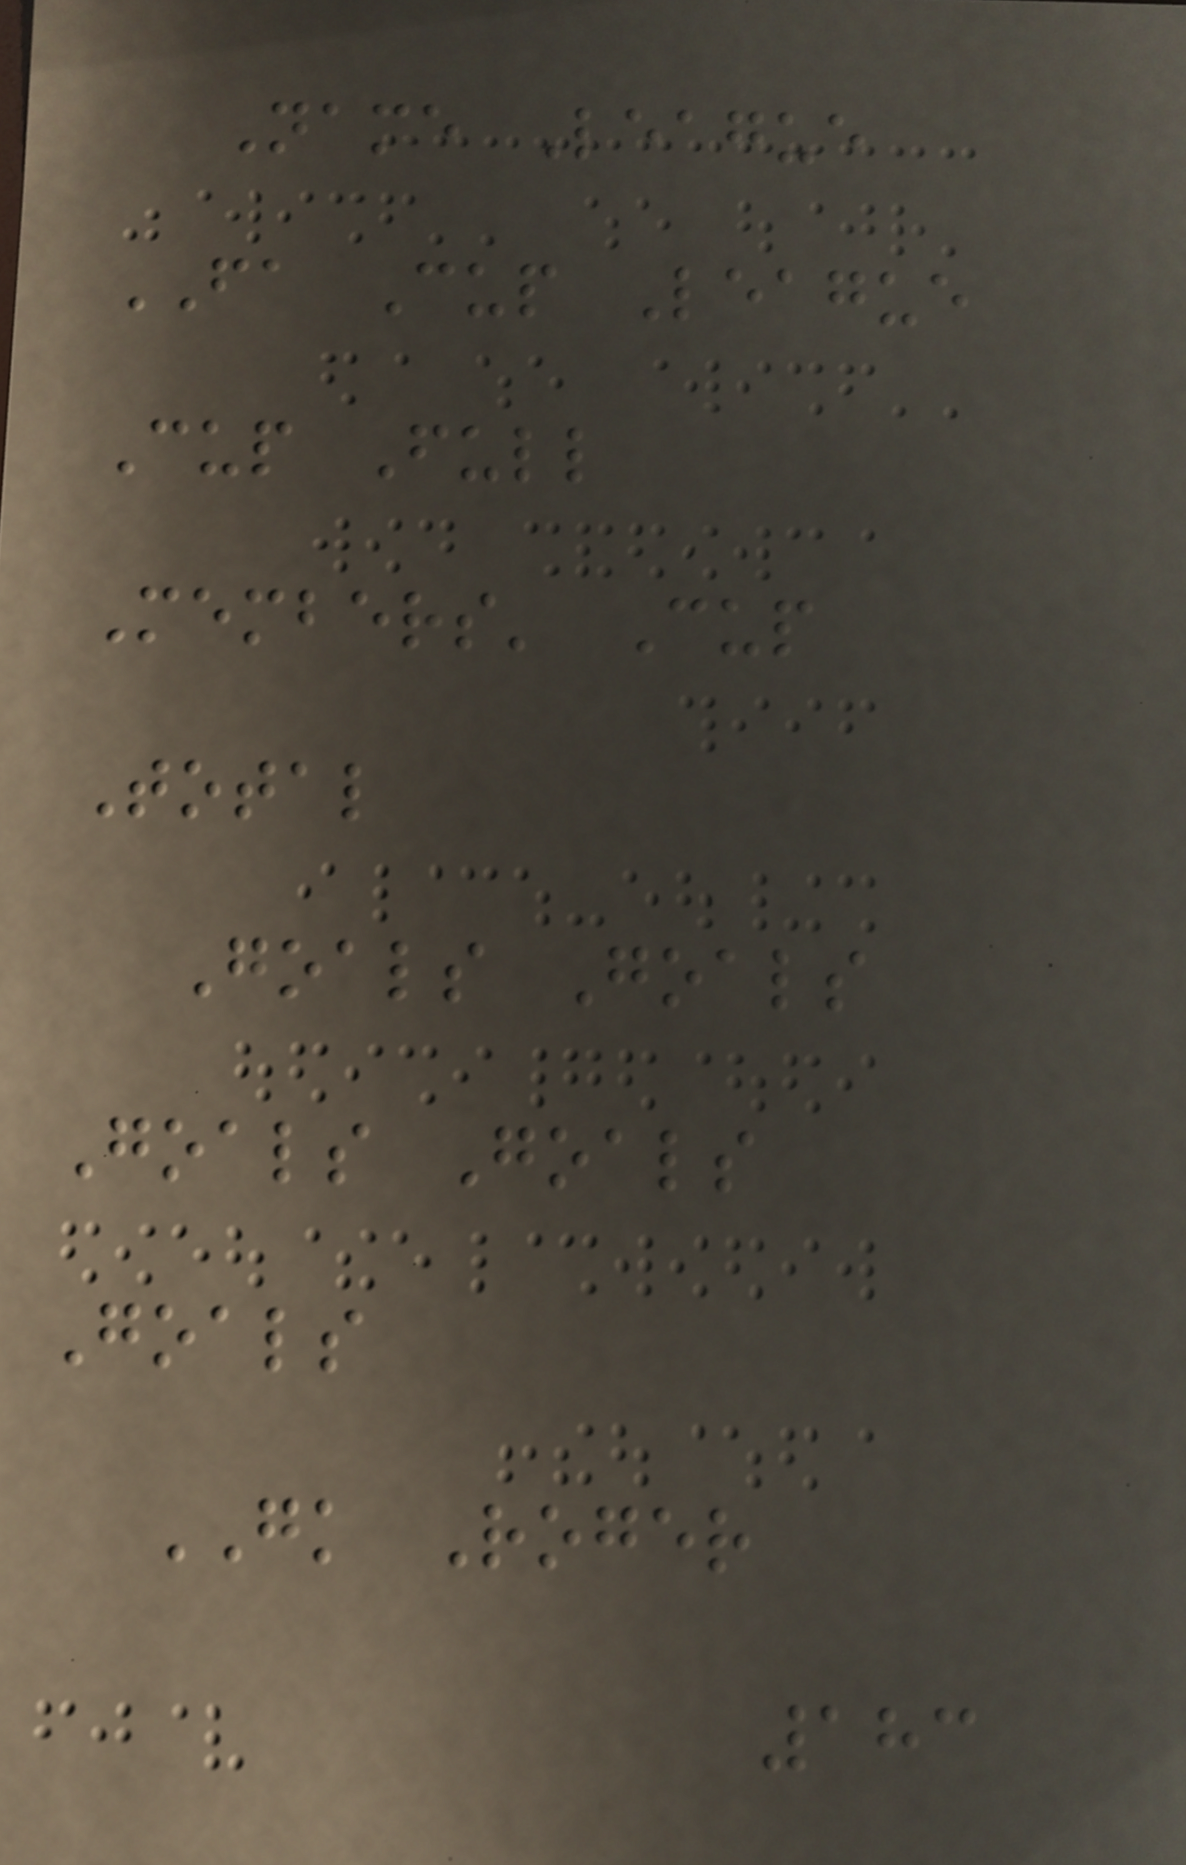Name League
FA Cup League
Cup Full
Members' Cup
Total
Goals Goals
Goals Goals
Goals
GK Roger
183
